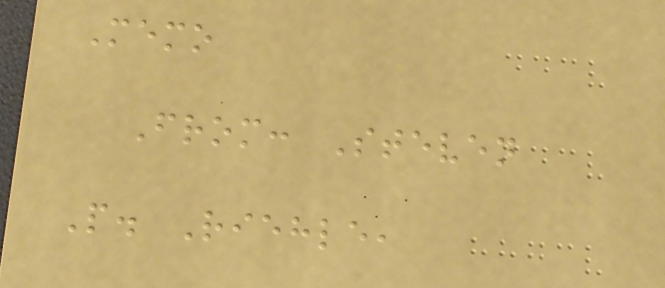Memo
From: Steven
P. Riehle,
